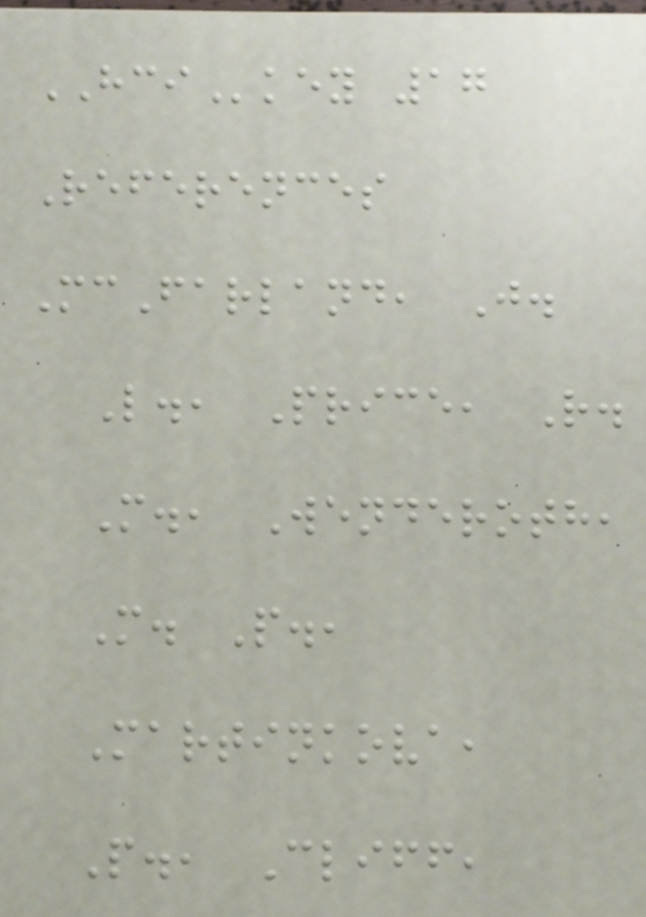HCIkey 17
References
McFarland, J.
L., Price, R.
M., Wenderoth,
M. P.,
Martinkova,
P., Cliff,
